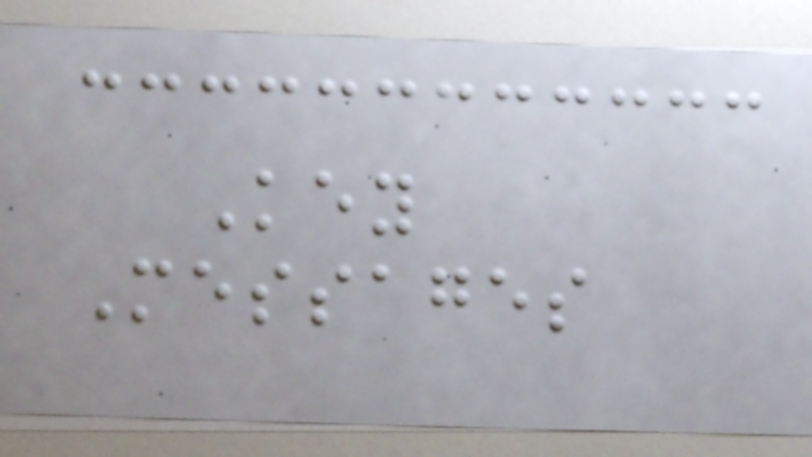Key
Messages
